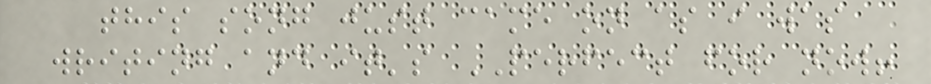this song just came on as i was
writing and it's PERFECT for now!
